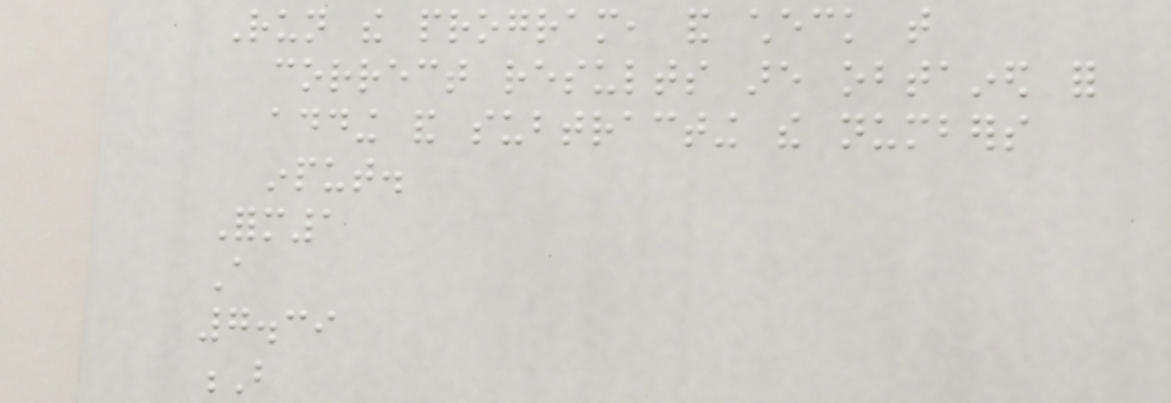Run the program, and check that
correct results are obtained for
adding and subtracting the numbers
input.
Form1
A
7.39
B
